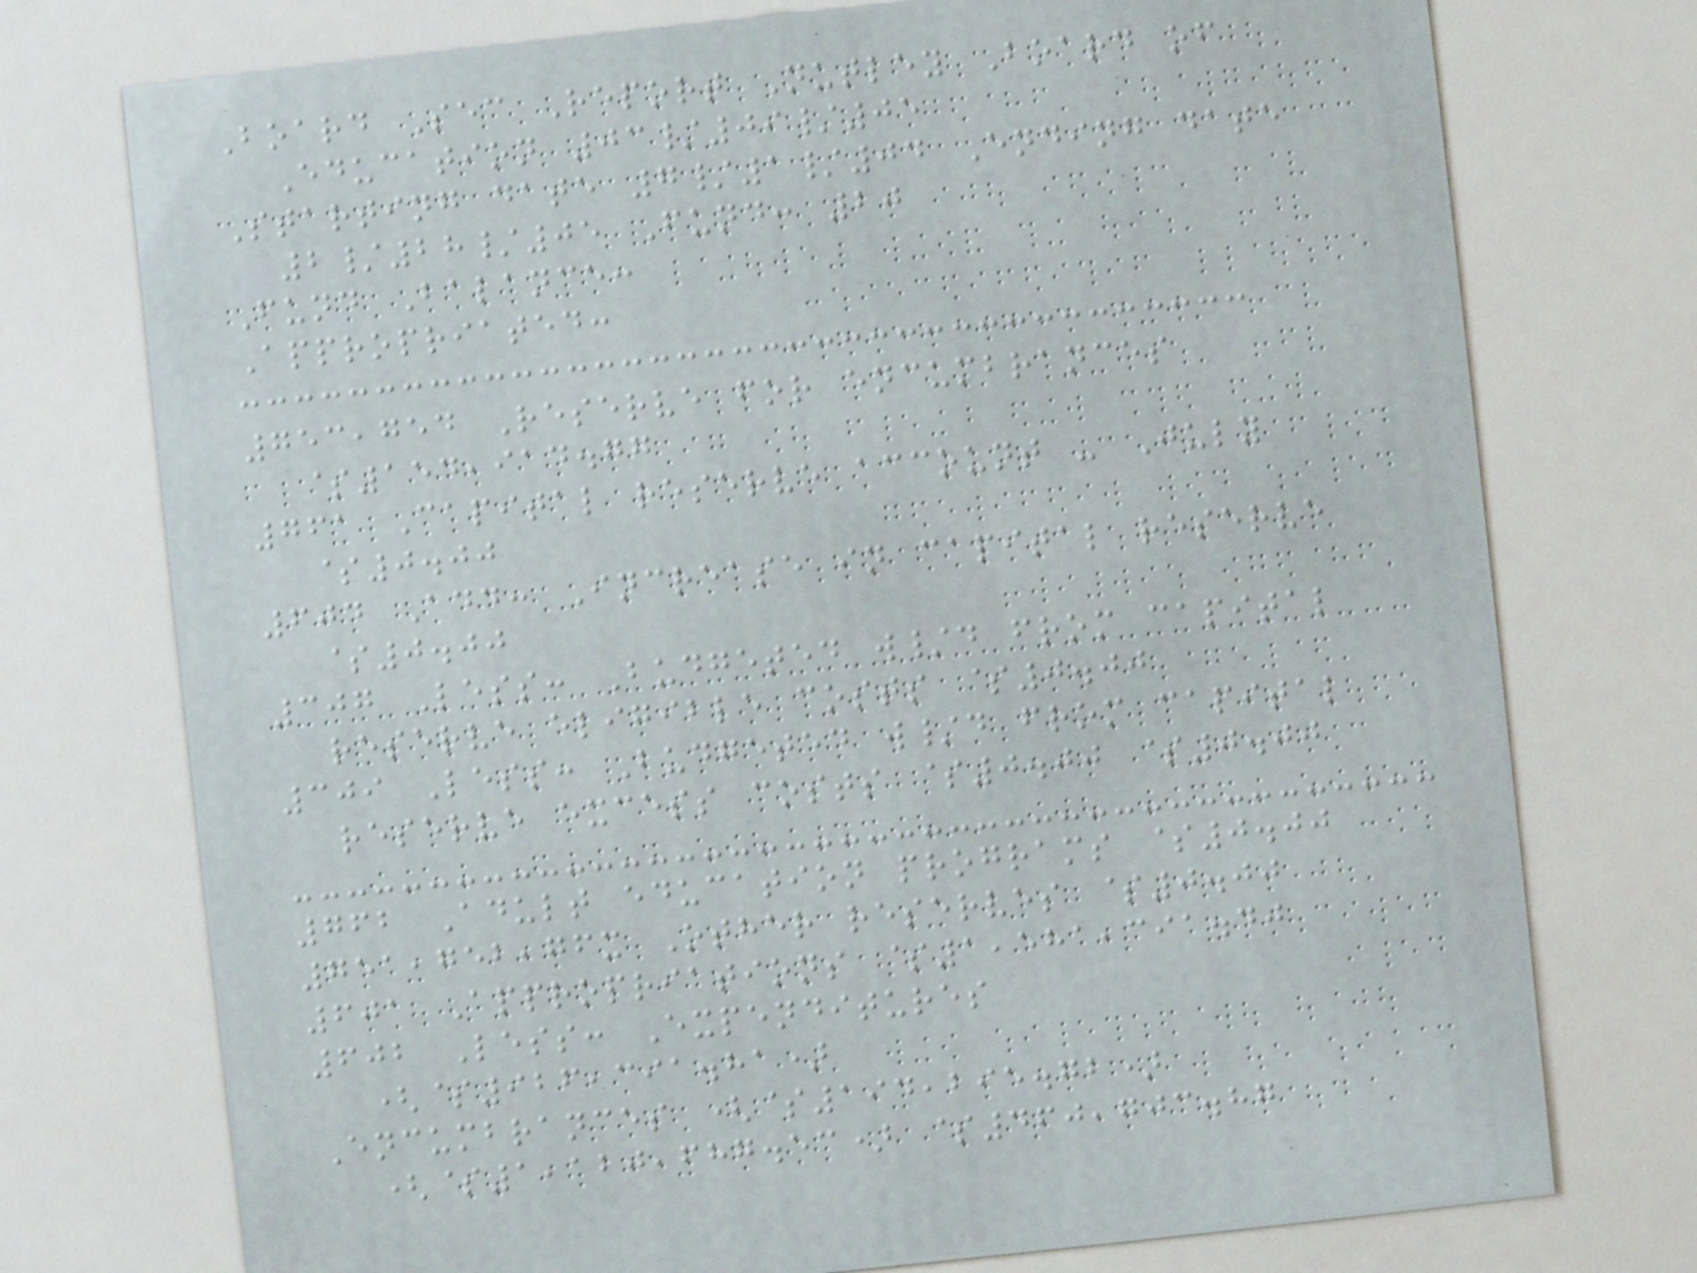Board Sec Report Nutley Board of
Education 03/09/05
Starting date 7/1/04 Ending date
2/28/05 Fund: 20
Fund Balance:
Appropriated:
753,754 Reserve for encumbrances
$154,914.77
761 Capital reserve account - July
$0.00
604 Add: Increase in capital reserve
$0.00
307 Less: Budgeted w/d from capital
reserve eligible costs $0.00
309 Less: Budgeted w/d from capital
reserve excess costs $0.00 $0.00
762 Adult education programs $0.00
751,752,76x Other reserves $0.00
601 Appropriations $1,581,391.40
602 Less: Expenditures
($926,391.81)
Encumbrances ($194,295.72)
($1,120,687.53) $460,703.87
